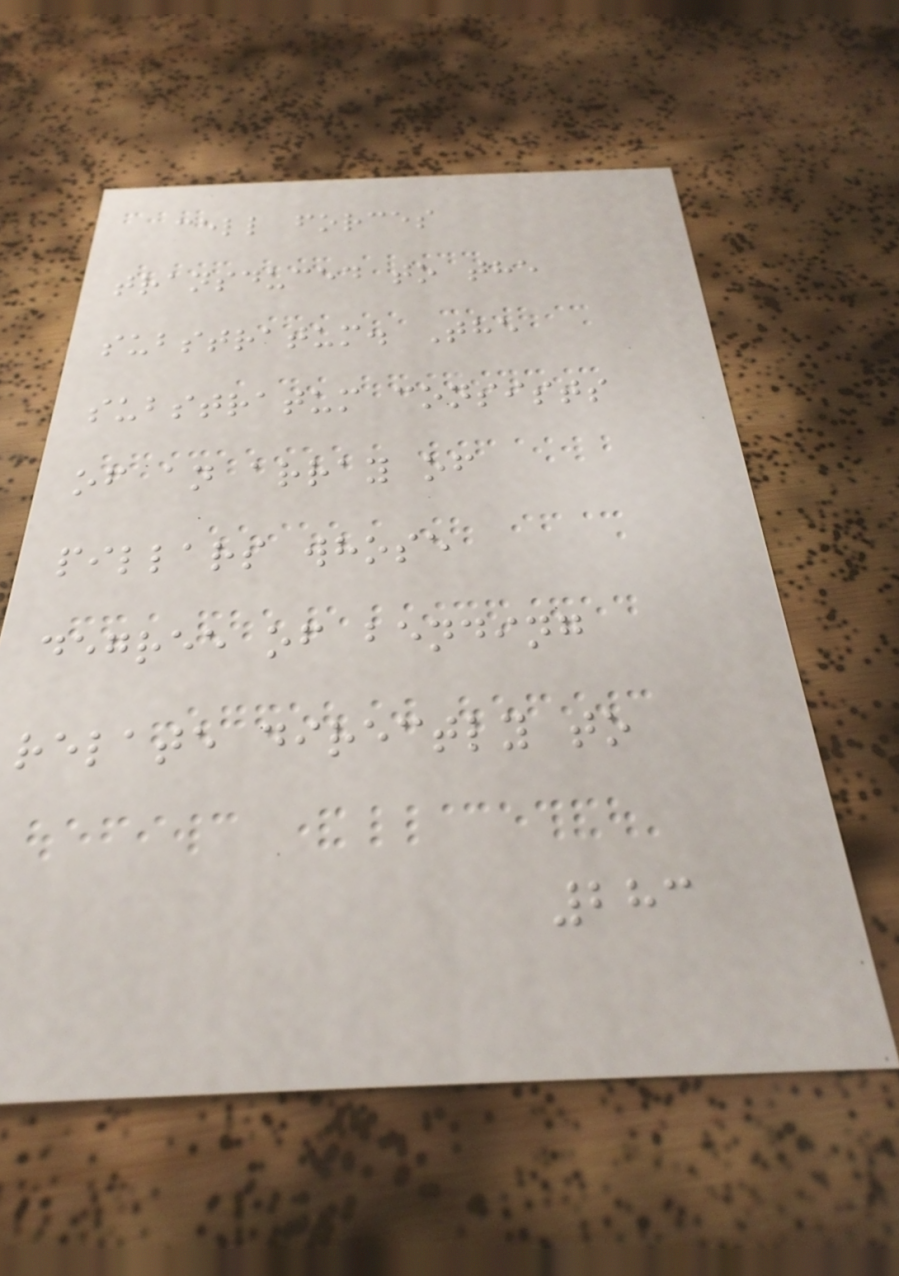cell forces
transduced to the
substratum. The
substratum consists
of an array of
pillars whose
degree of bending
relate directly to
283
